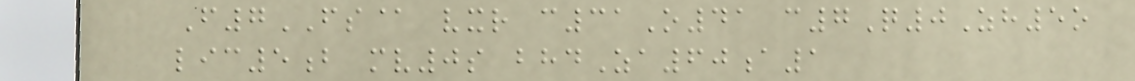F7FS@ vxr c31O41 c7Q0Zh5o
lic5b mv0s bhdZa60a1
